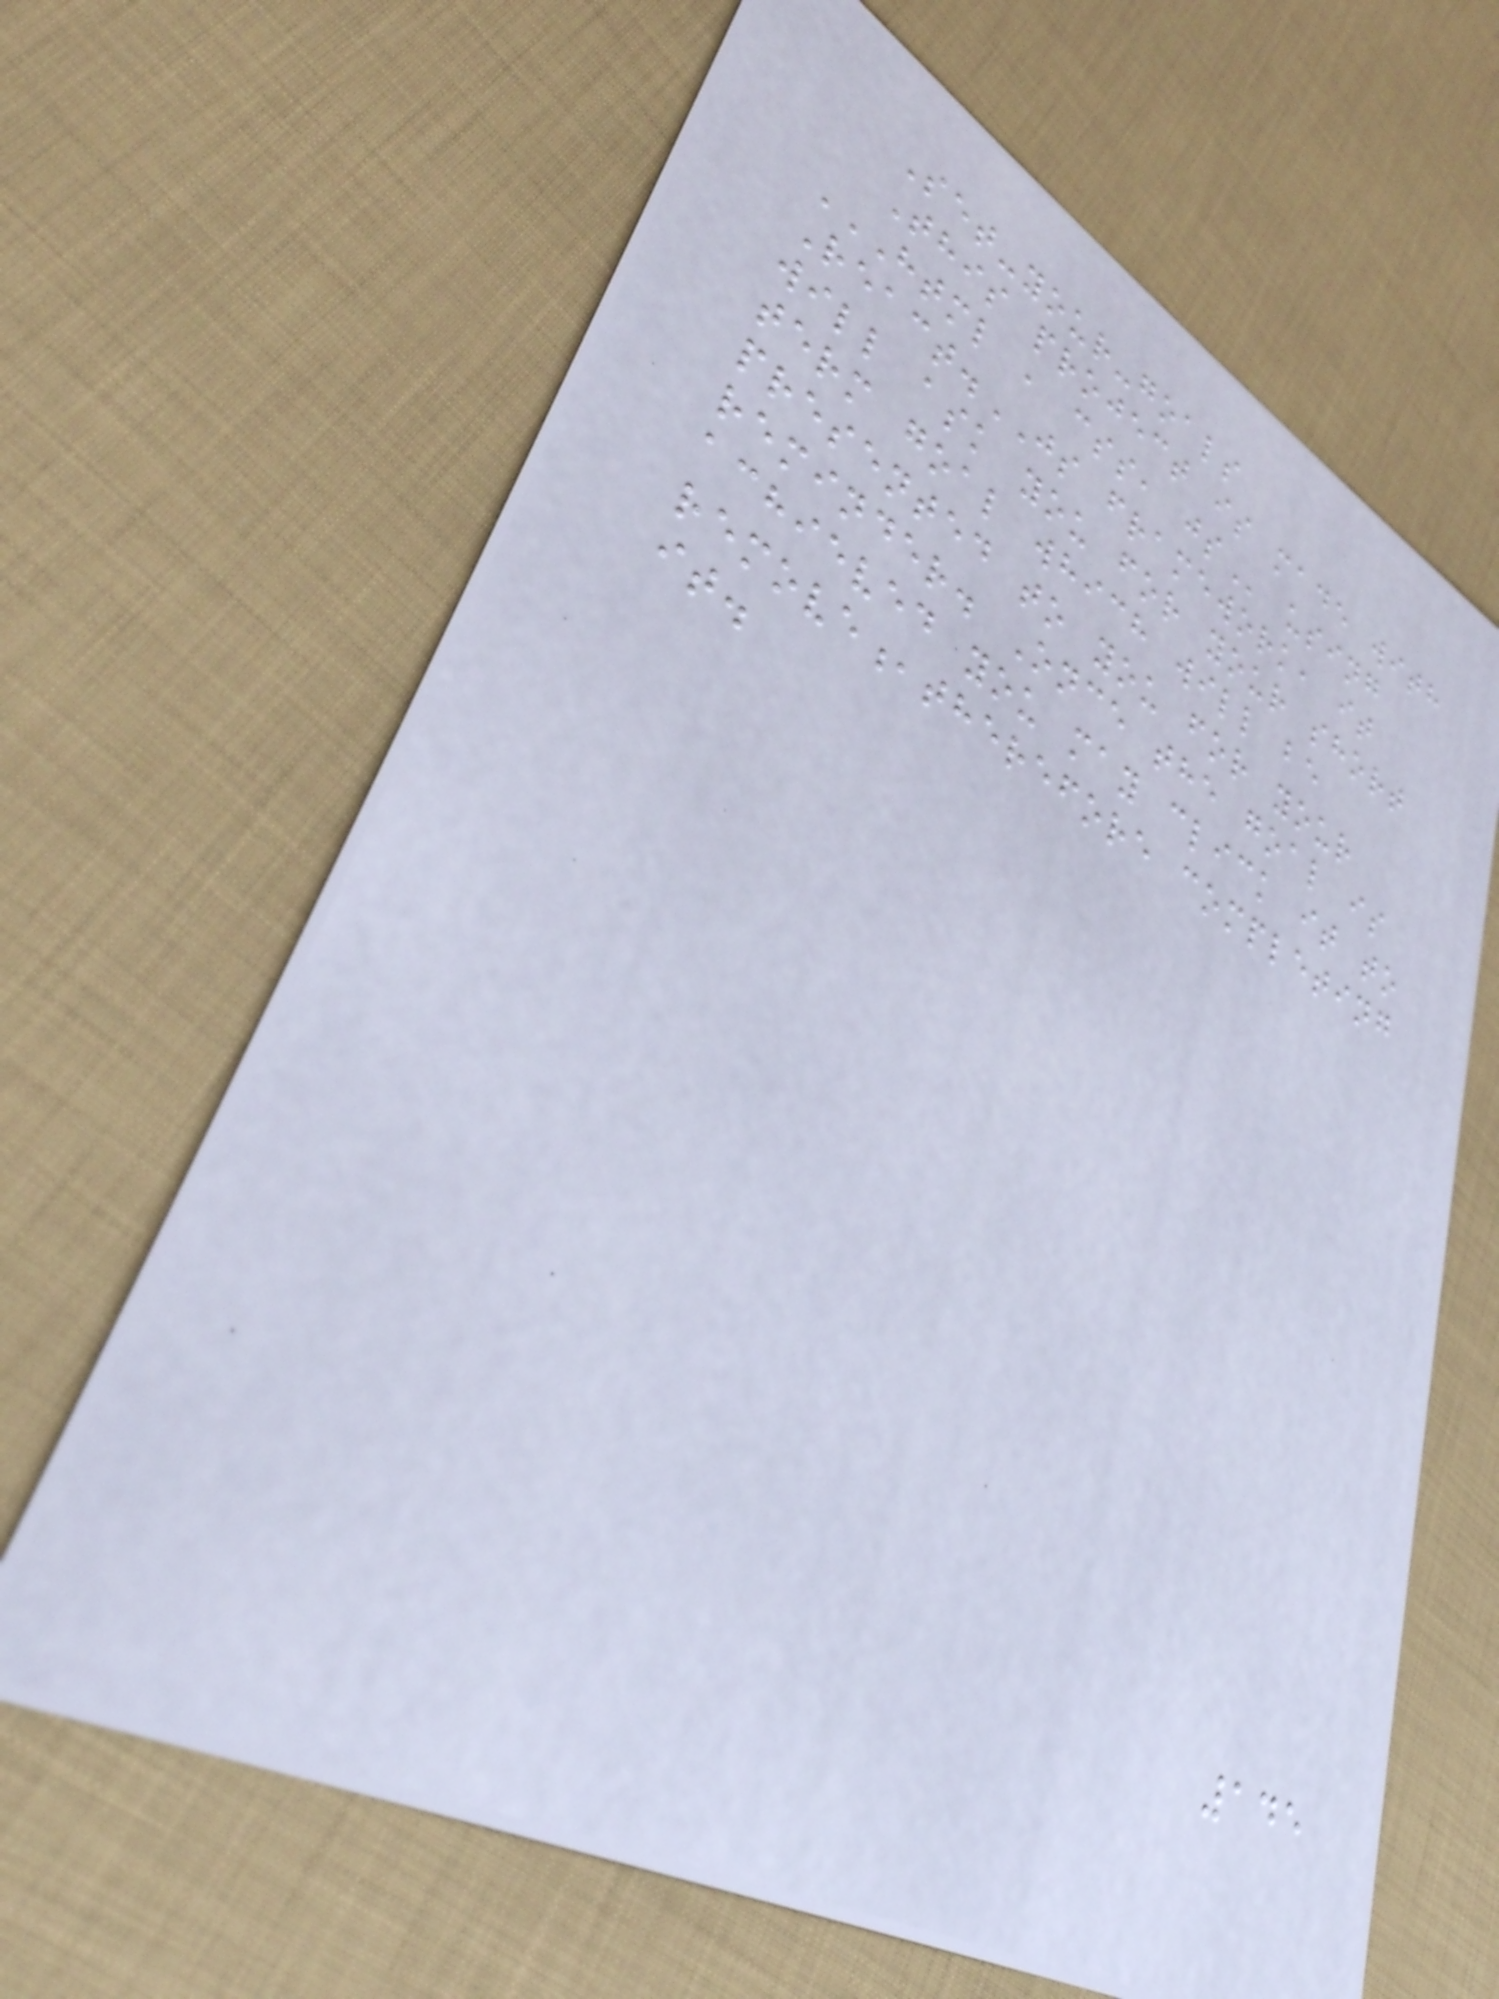Set-your-goals
This project is made with
HTML , CSS, JS using
React.JS framework, it
will ask you for your short
term goal which will be
presented to you for your
reminder. Once the goal is
achieved you may click it to
remove,therefore completing
it.
145
